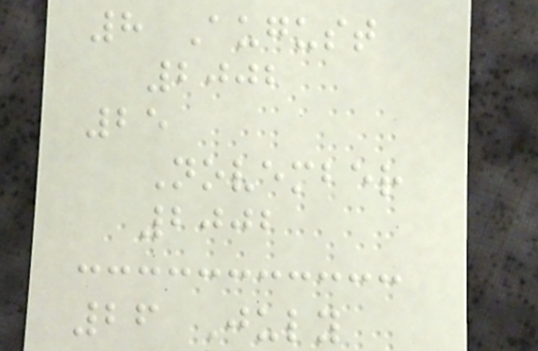8 August
2002
25
November
2002
26 July
